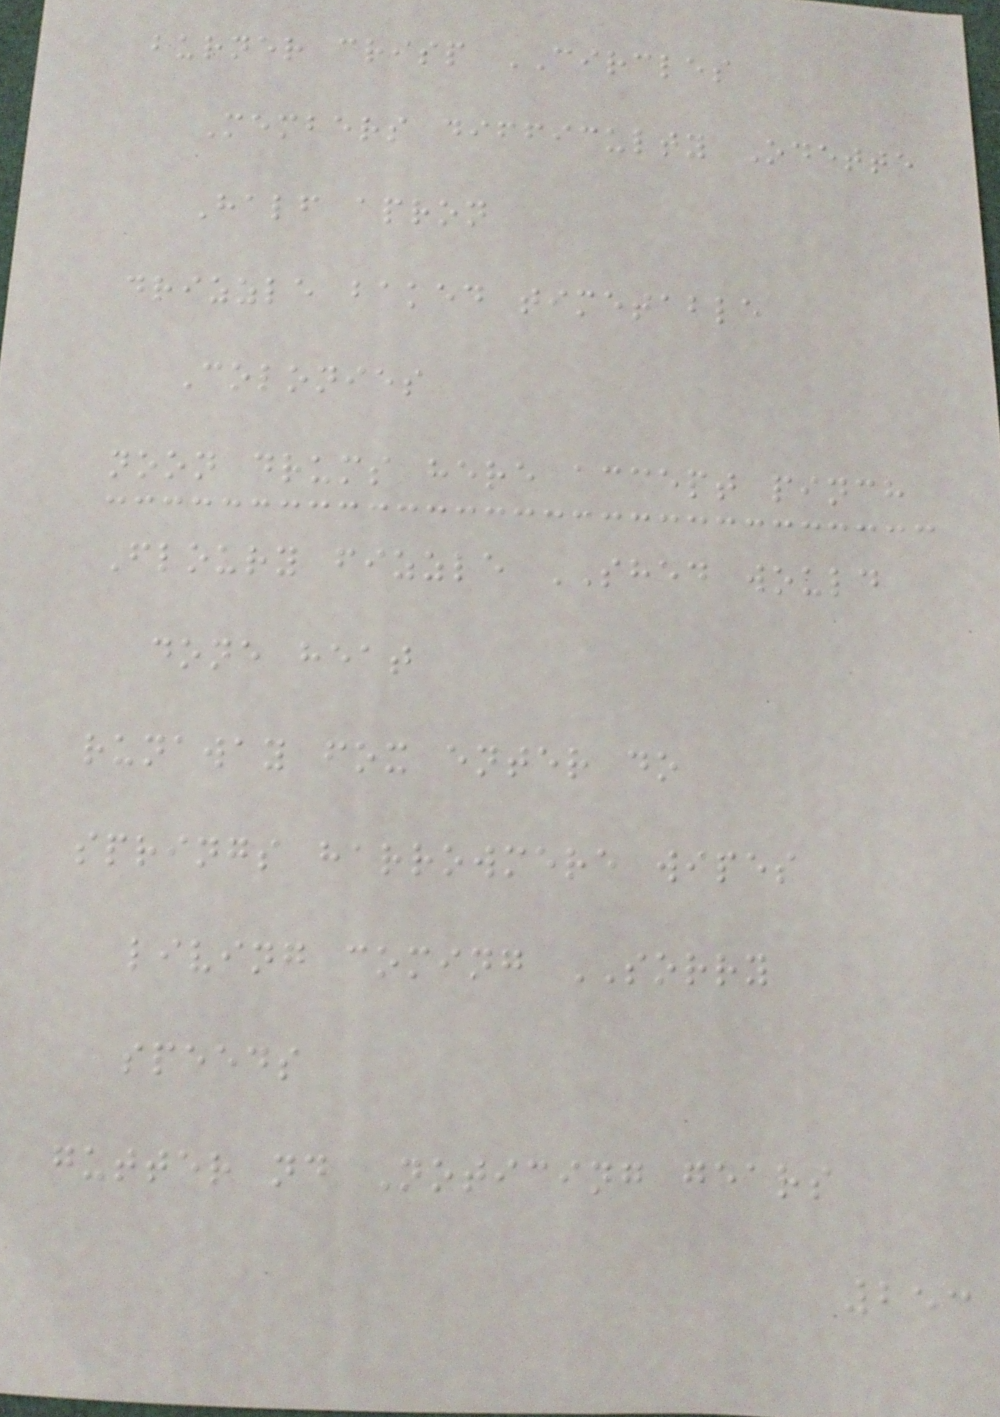burner crisp CIRCLES
Members difficulty Odette
Half apron
drizzle baked timetable
Colonies
noon drums here accept pinch
Floury fizzle SHED would
done heat
runaway fox enter do
springs harrowmere wipes
living coming SORRY
speeds
gutter nd Noticing gears
253
